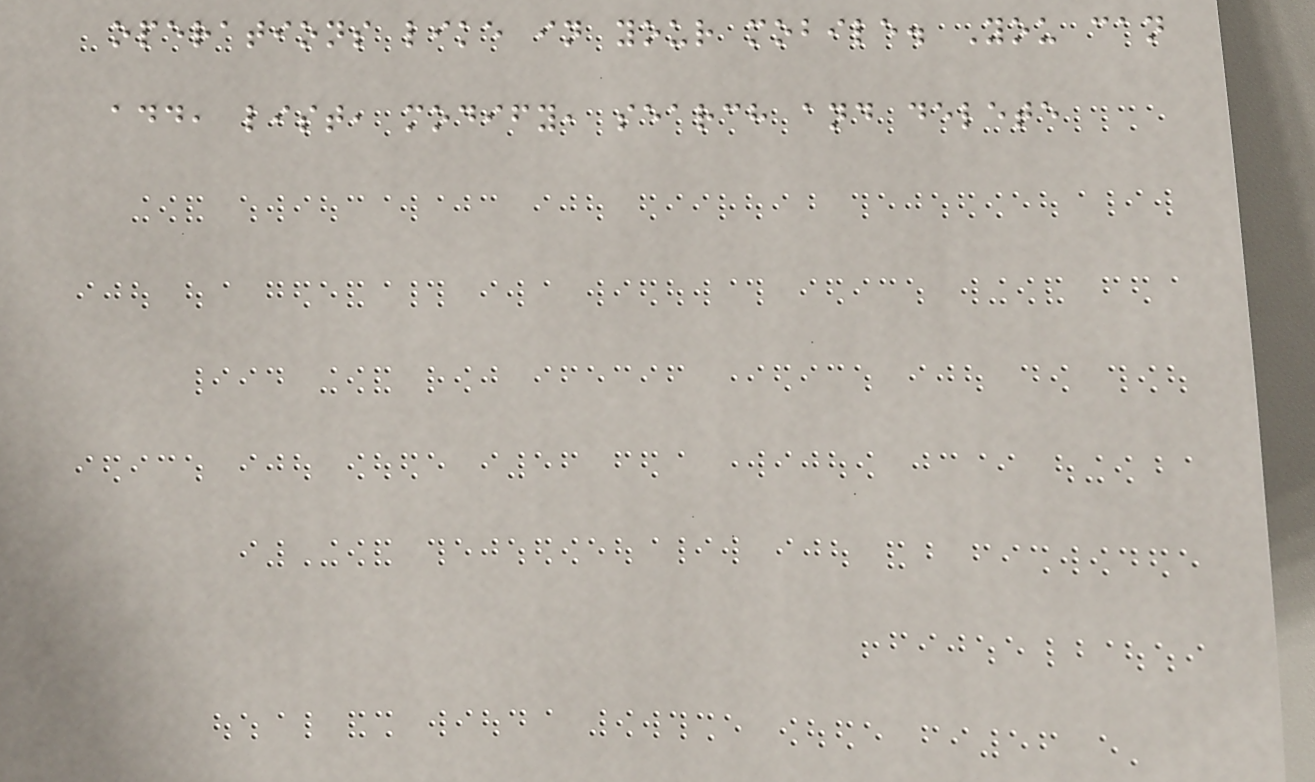operations like in your mobile. You can
add, list, modify, search and delete
